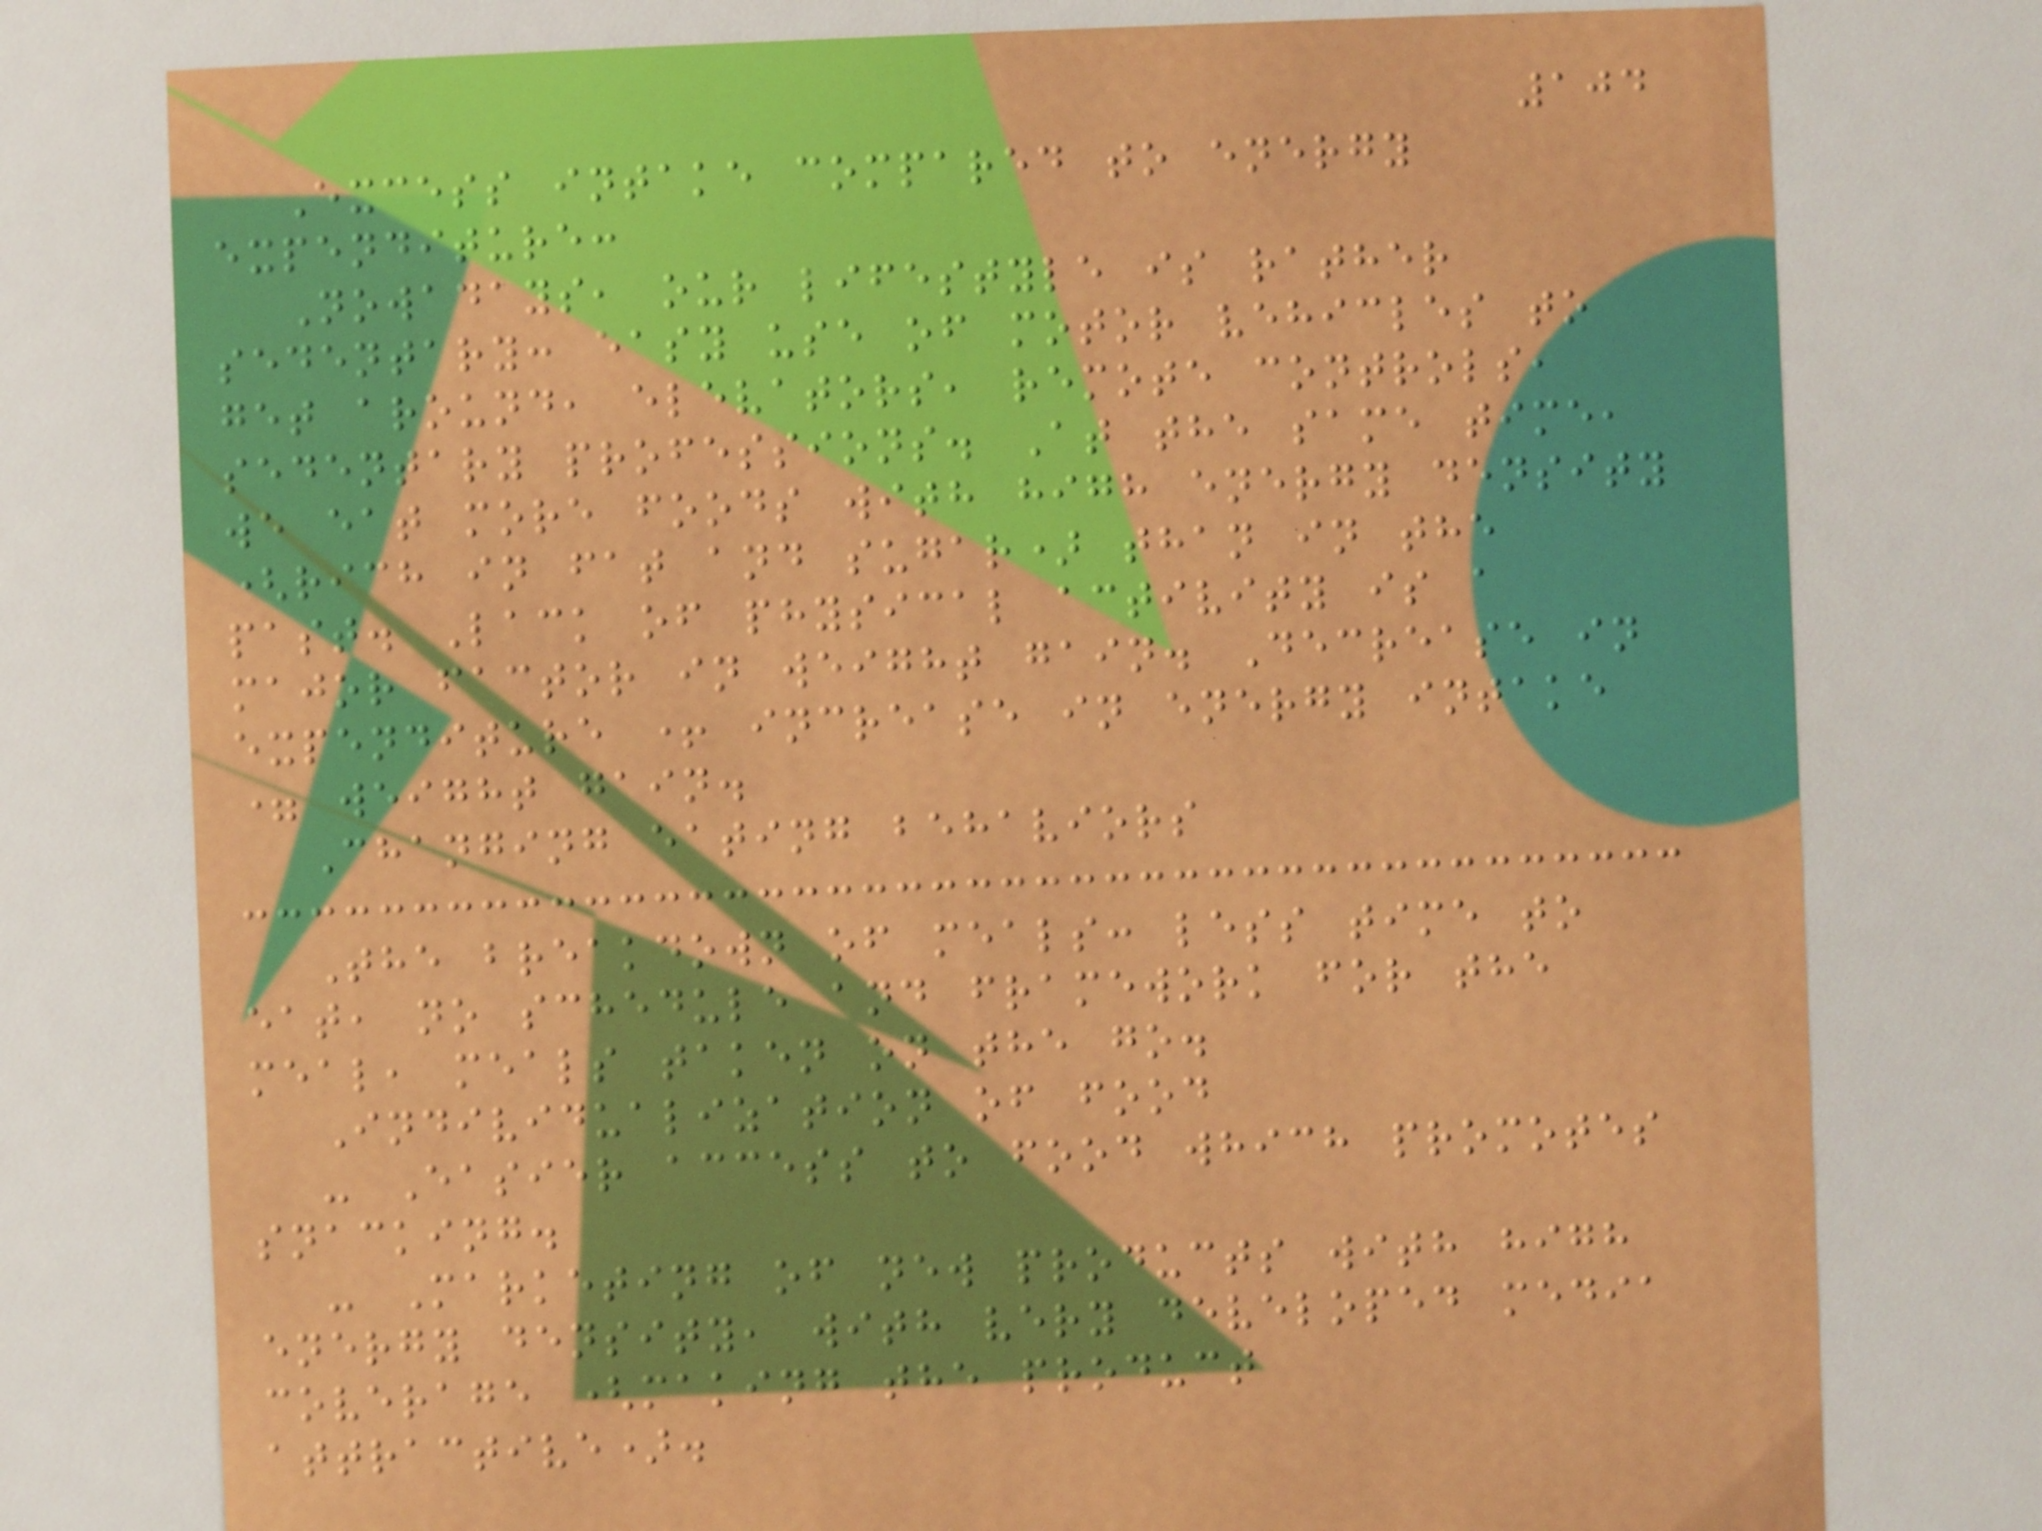104
Excess intake compared to energy
expenditure:
Nowadays, our lifestyle is rather
sedentary: easy use of motor vehicles to
get around, elevators, remote controls,
sedentary professions. At the same time,
we eat more foods with high energy density
(rich in fat and sugar) than in the
past. Lack of physical activity is a
major factor in weight gain. Decrease in
expenditure + increase in energy intake
= weight gain.
Changing eating behaviors
The breakdown of meals: less time to
eat, no schedule and framework for the
meal, meals taken on the go.
Individualization of food
- Easier access to food which promotes
snacking.
- Marketing of new products with high
energy density, with very developed media
coverage (making the product
attractive).
